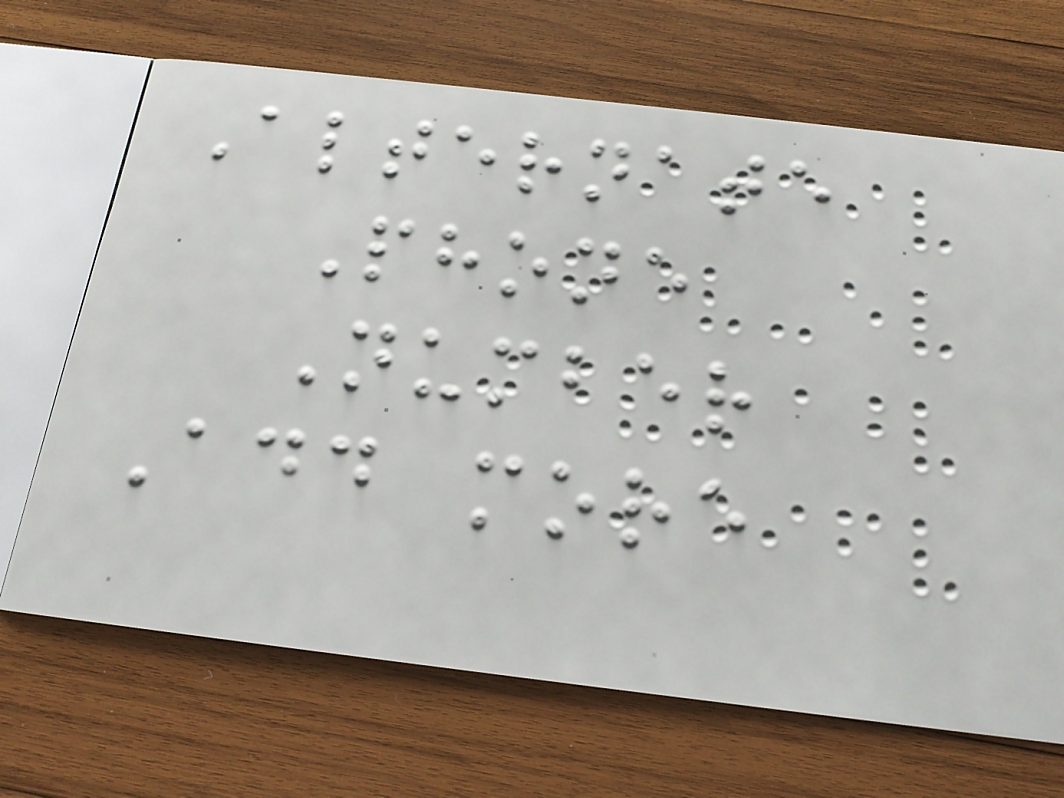Alternate
Phone
Number
Add more
